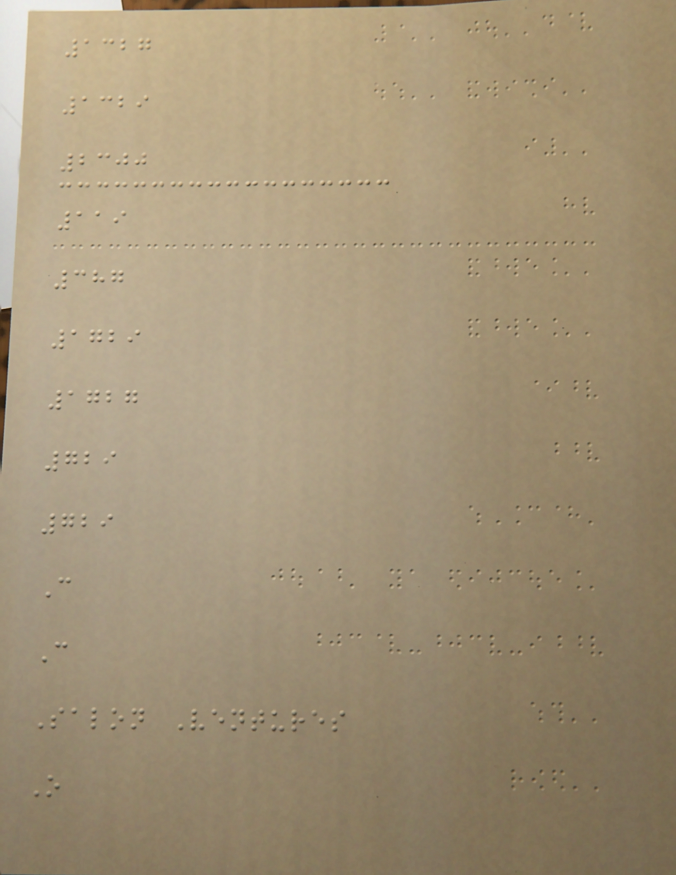1327
1329
2300
119
387
1729
1727
729
729
C
C
Salon Ventures
O
